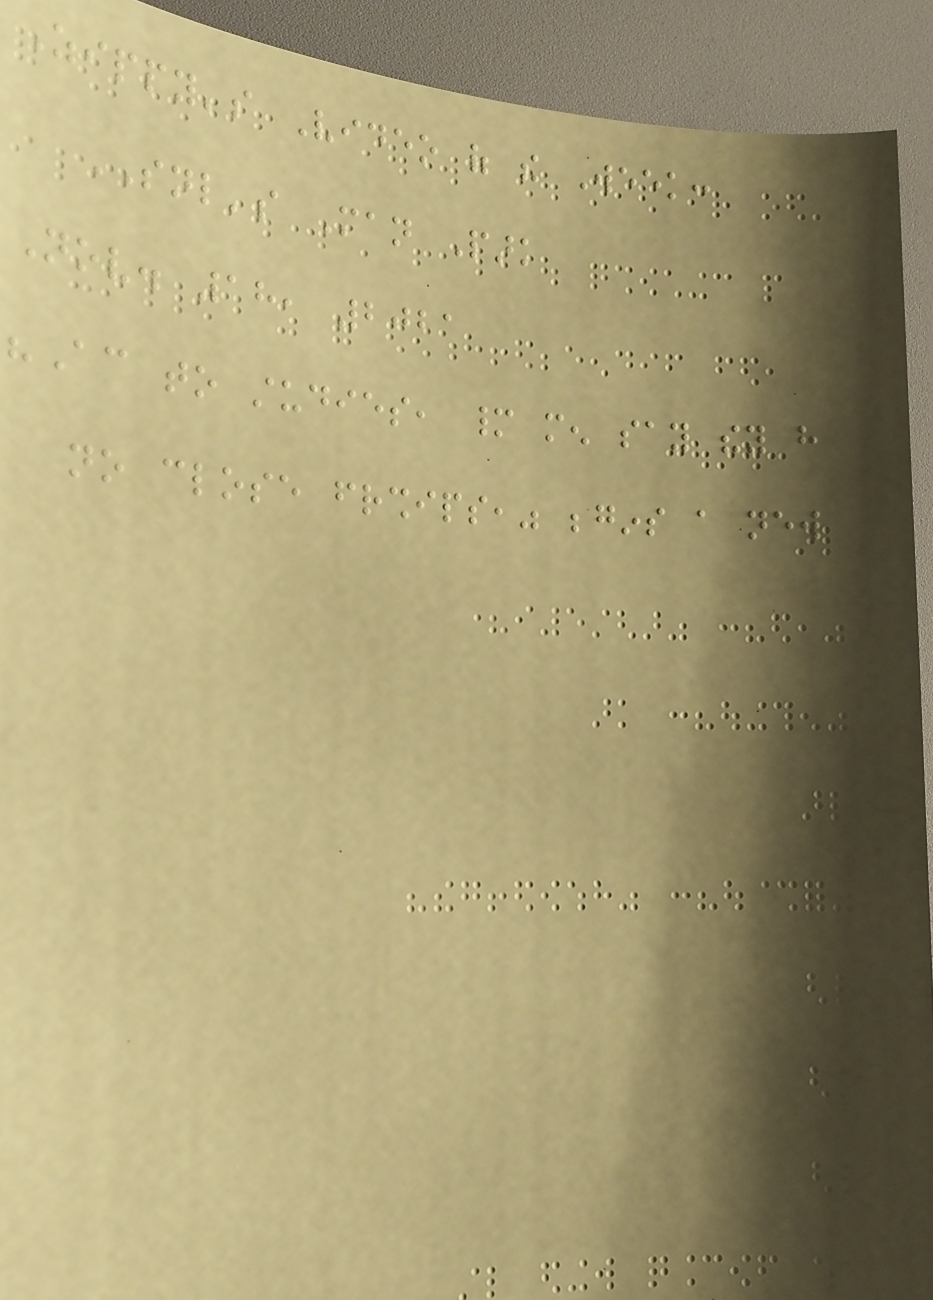Zippy's Video of the Week:
SNL's Man Park
Nov. 18, 2021
"According to studies, many men say they have
no close friendships," begins a new
